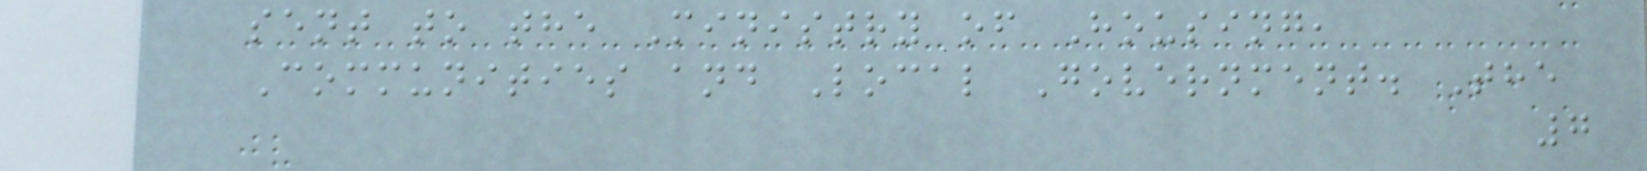sent to the Ministry of Housing,
Communities and Local Government. The
7
